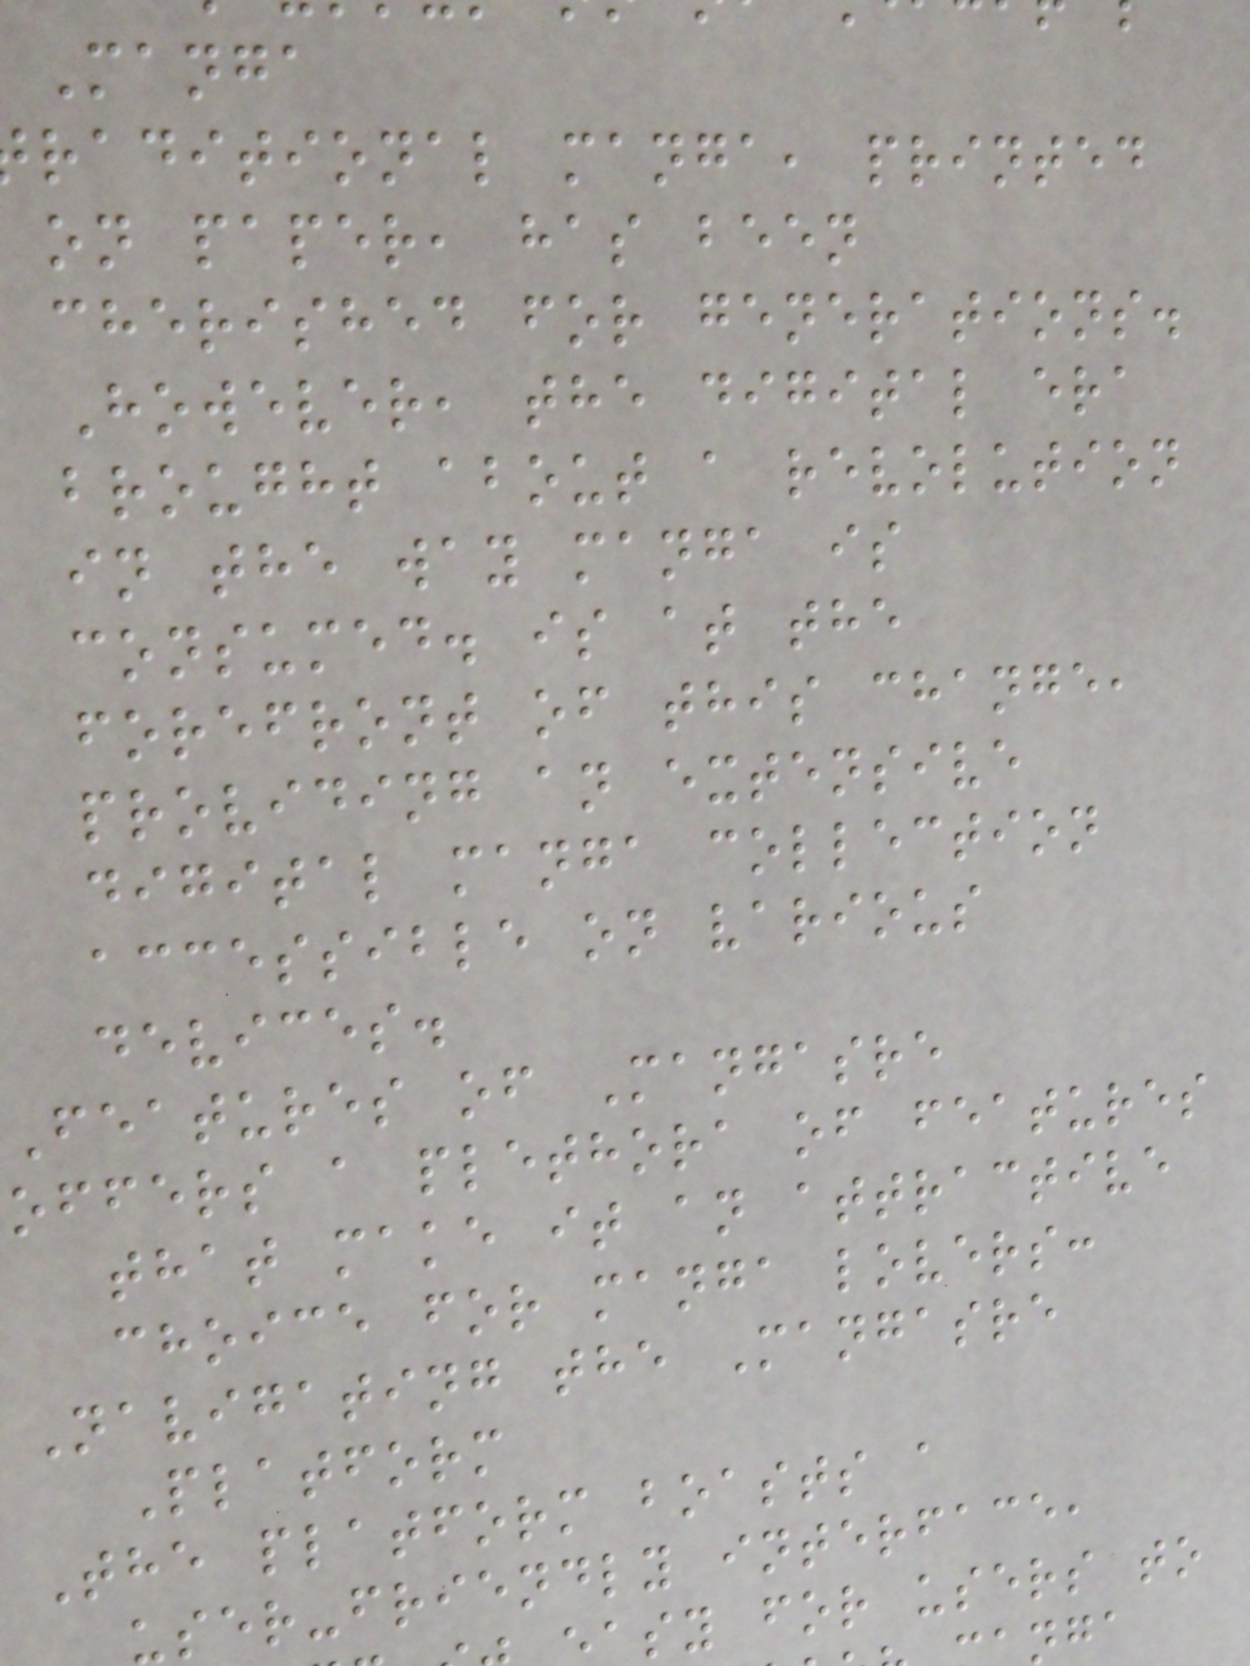Manga
raditional manga, printed
on paper, has been
cherished for generations.
However, the digital era
brought about a revolution
in the way manga is
consumed. is at the
forefront of this change,
providing an extensive
digital manga collection
accessible on various
devices.
Features of Mangasre
offers a plethora of features
that make it an attractive
choice for manga lovers:
Navigating the Mangasre
Platform
The platform boasts a
ser-friendly interface,
asy for users to
